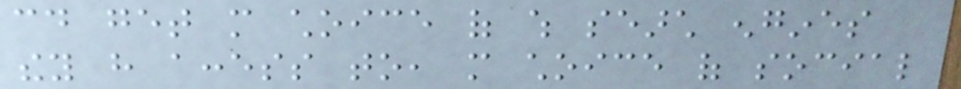could get more choice of which search engines
they have access to, more choice of social
